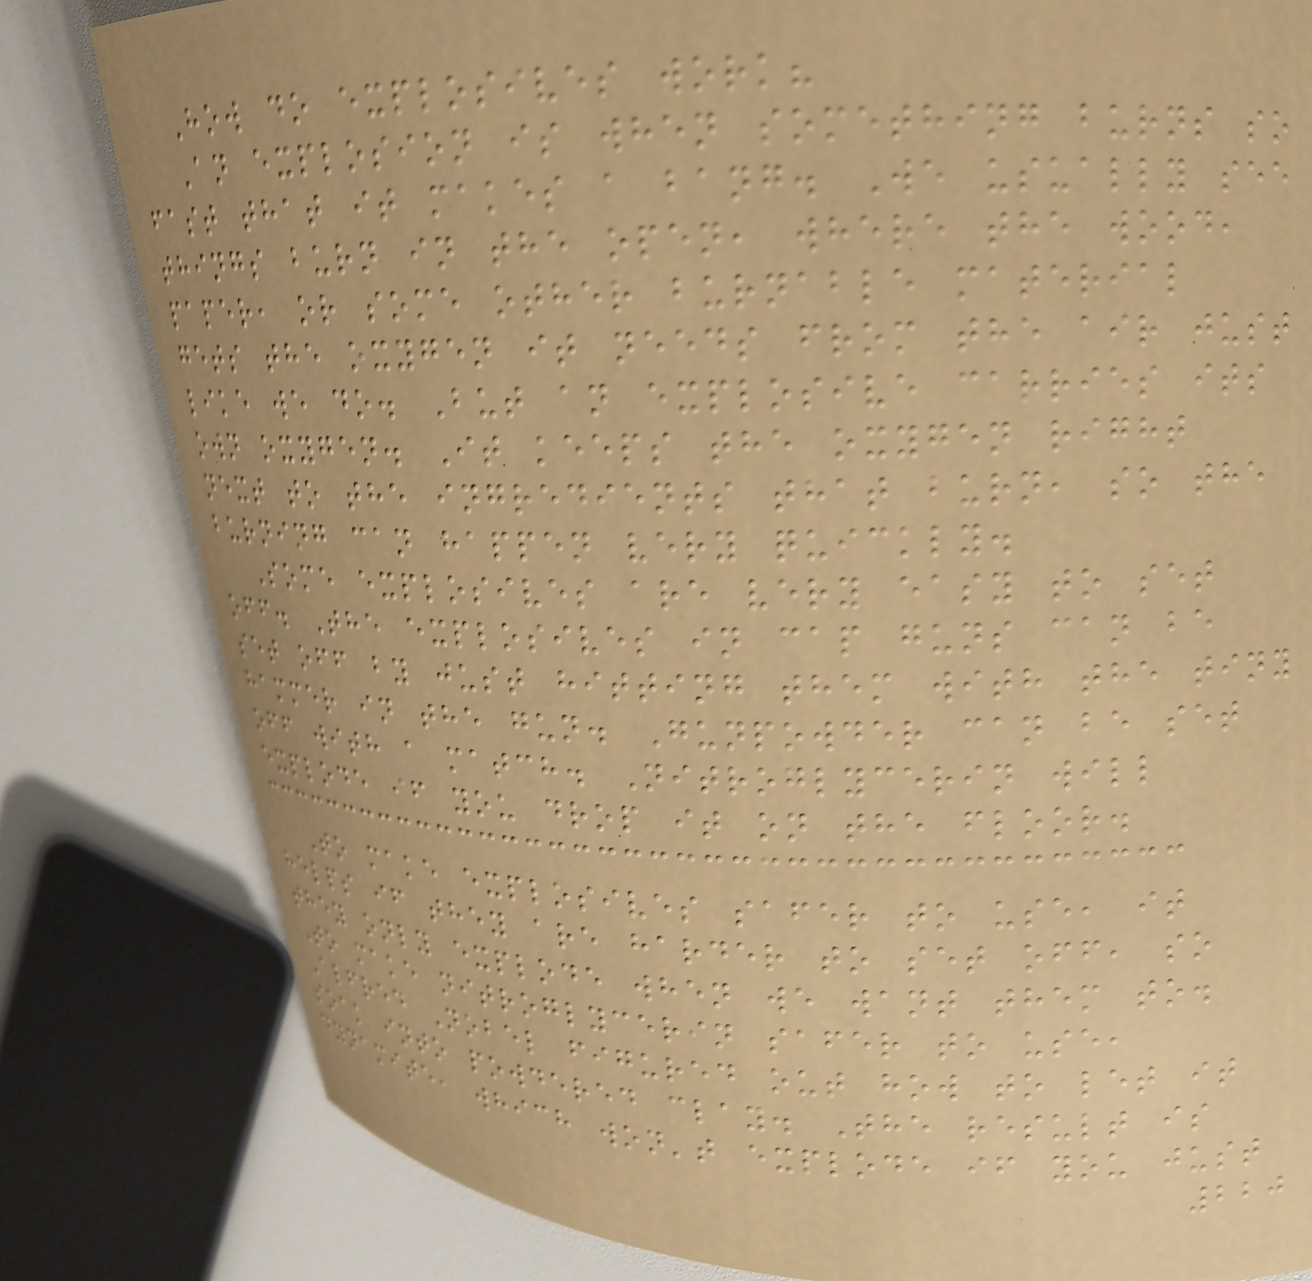How do explosives work?
An explosion is when something burns so
fast that it makes a bang. We usually see
things burn in the open, where the wood,
paper, or some other burnable material
gets the oxygen it needs from the air just
like we do. But an explosive carries its
own oxygen. It keeps the oxygen right
next to the ingredients that burn, so the
burning can happen very quickly.
Some explosives are very easy to set
off. The explosives in cap guns can be
set off by just hitting them with the tiny
hammer in the gun. Gunpowder can be set
off with a match. Nitroglycerin will
explode if you drop it on the floor.
To make explosives safer to use, it
helps if they are harder to set off, so
they only explode when we want them to.
To make nitroglycerin safer to use,
Alfred Nobel figured out how to let it
soak into powdered clay. The result is
dynamite, which won't explode if you just
220
